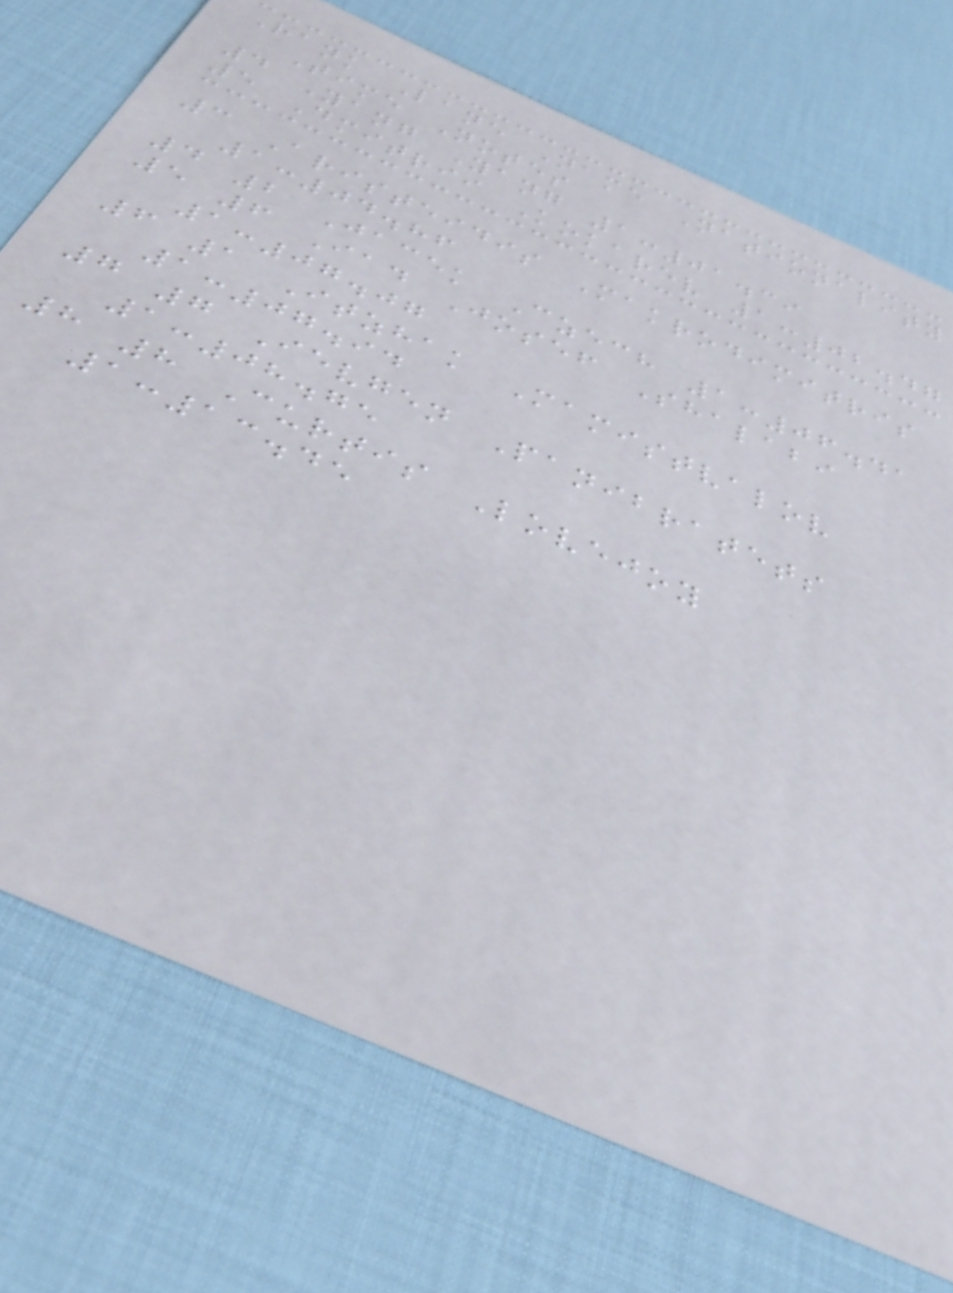Rank Lane Name Nationality
Time Notes
4 Yang Yang 1:01.39
5 Dmitrii Kokarev 1:02.47
3 Aristeidis Makrodimitris
1:04.86
4 2 Jacek Czech 1:06.41
5 6 Iad Josef Shalabi
1:07.07
6 1 Itzhak Mamistvalov
1:07.94
7 7 Ievgen Panibratets
1:08.75
8 8 Curtis Lovejoy
1:13.45
